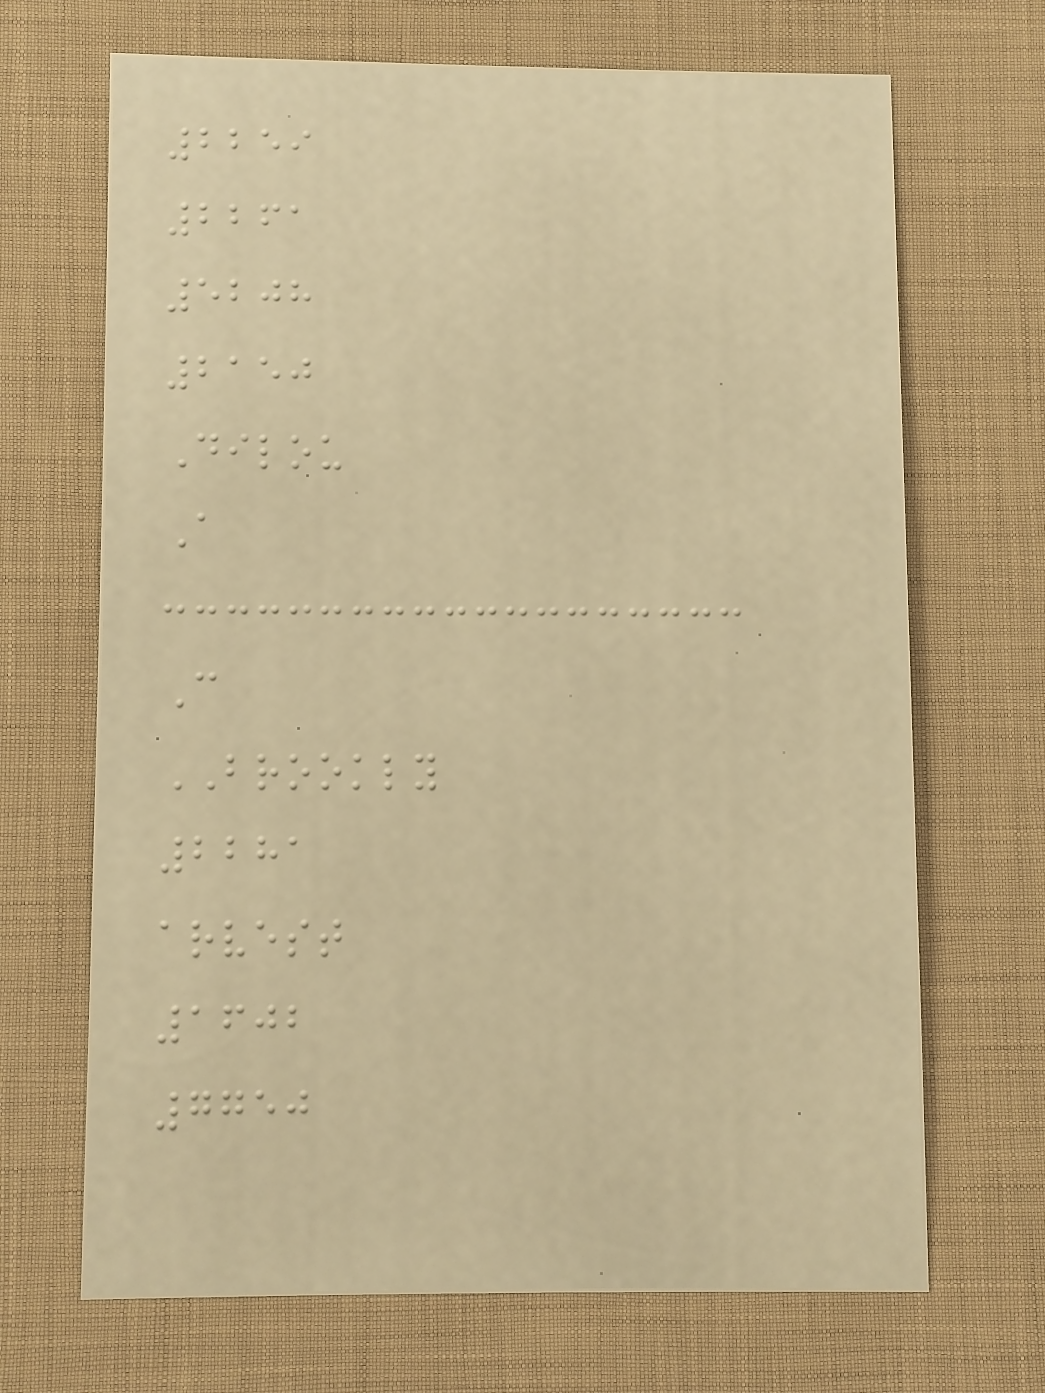2259
2261
5208
2150
Dilou
A
C
BROOKLY
2281
arvest
1602
7750
